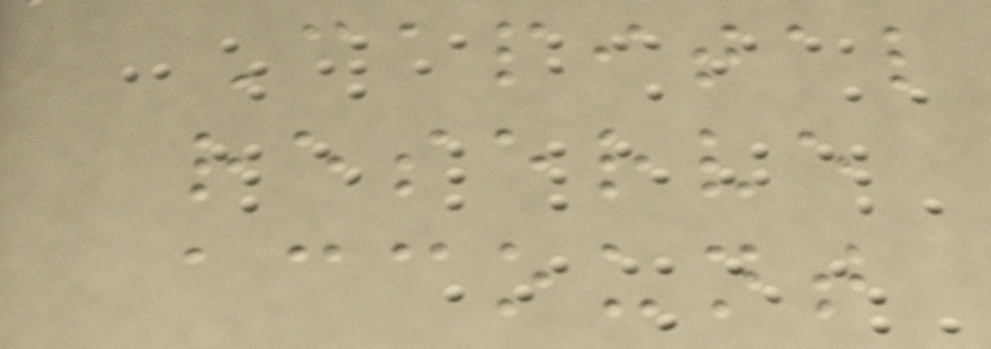Capital
reserve
account
